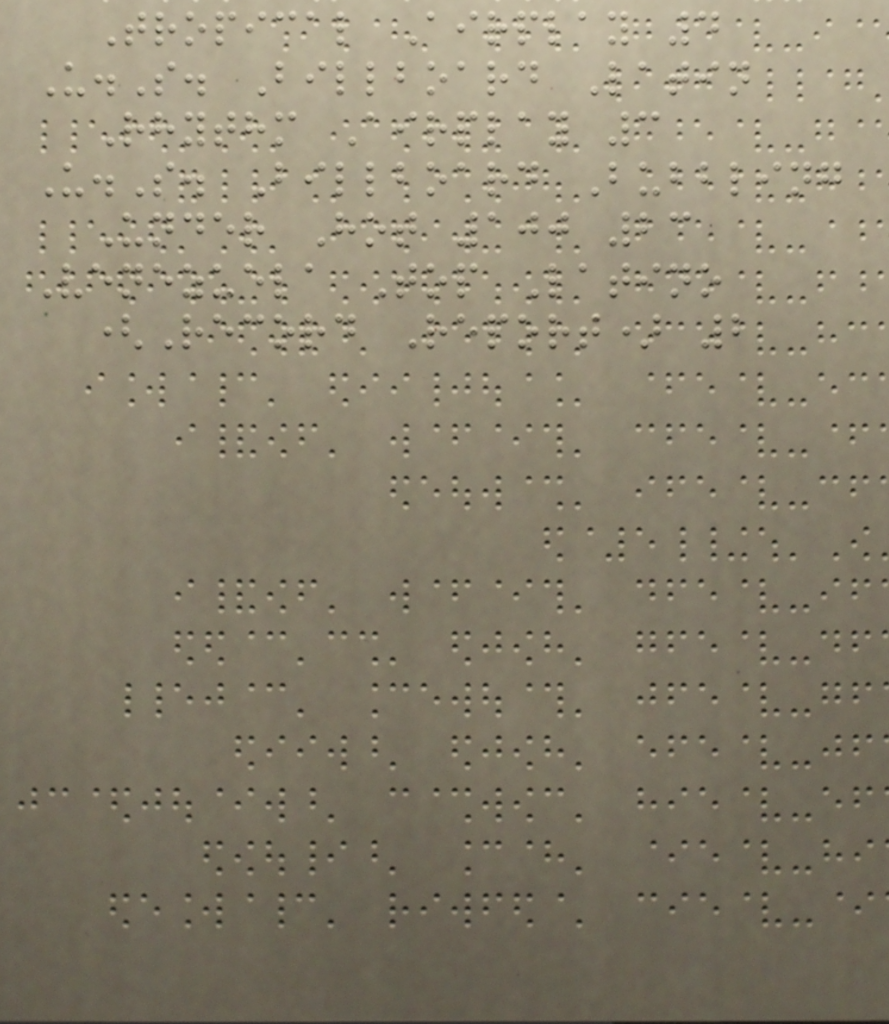Tropical Airplay 4
U.S. Billboard Latin
Rhythm Airplay 3
U.S. Billboard Bubbling
Under Hot 100 23
Venezuela Top Latino
(Record Report) 2
